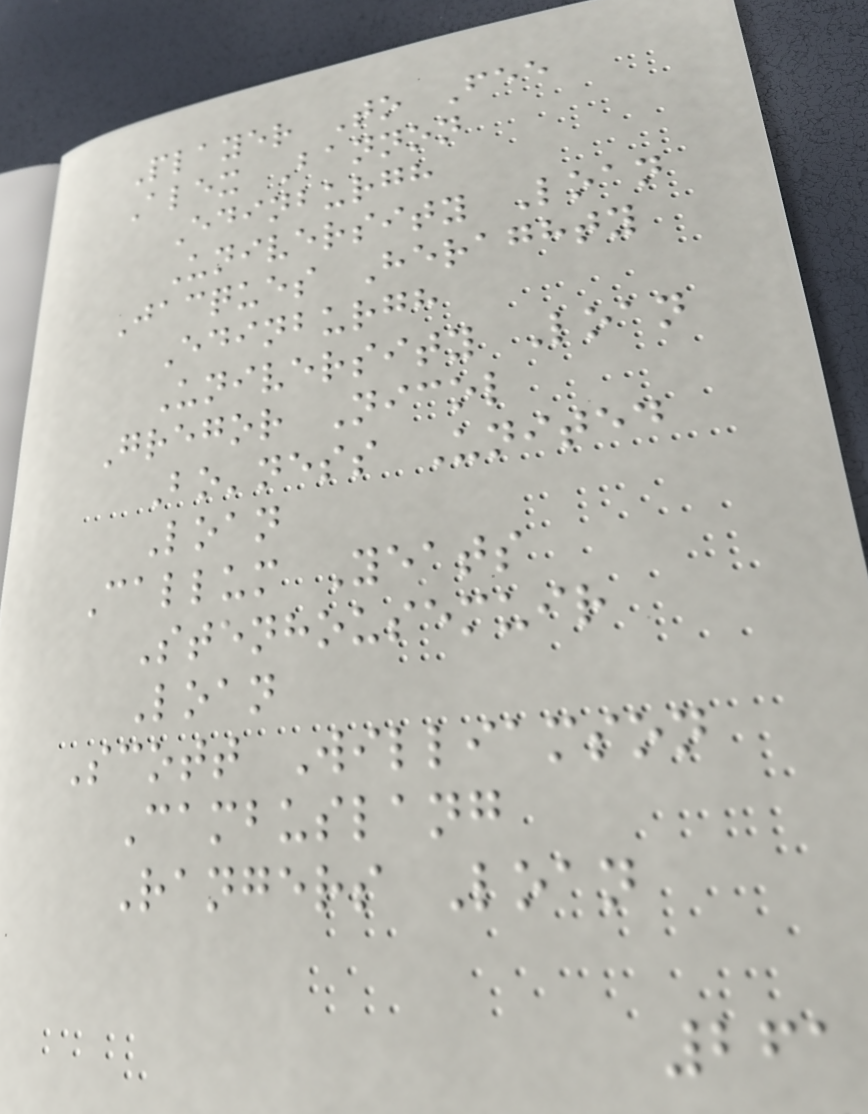Player To Fee
Alex Bannon
Edinburgh
University Loan
Jacques Heraghty
Edinburgh
University Loan
Gregor Nicol
Bo'ness United
Loan
Callum Yeats
Stenhousemuir
Loan
Scott Williamson
Cambuslang
Rangers Loan
261
